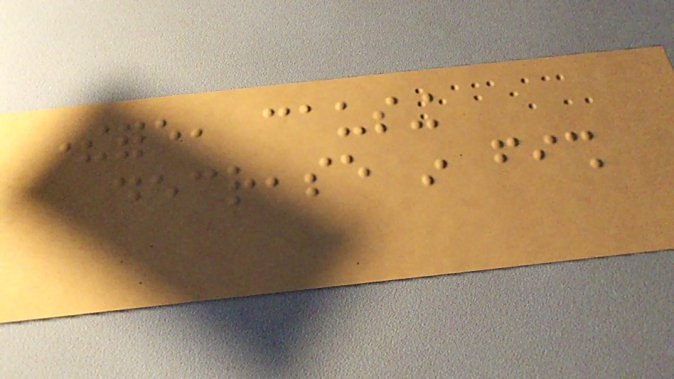therefore, causing
decrease in fish
